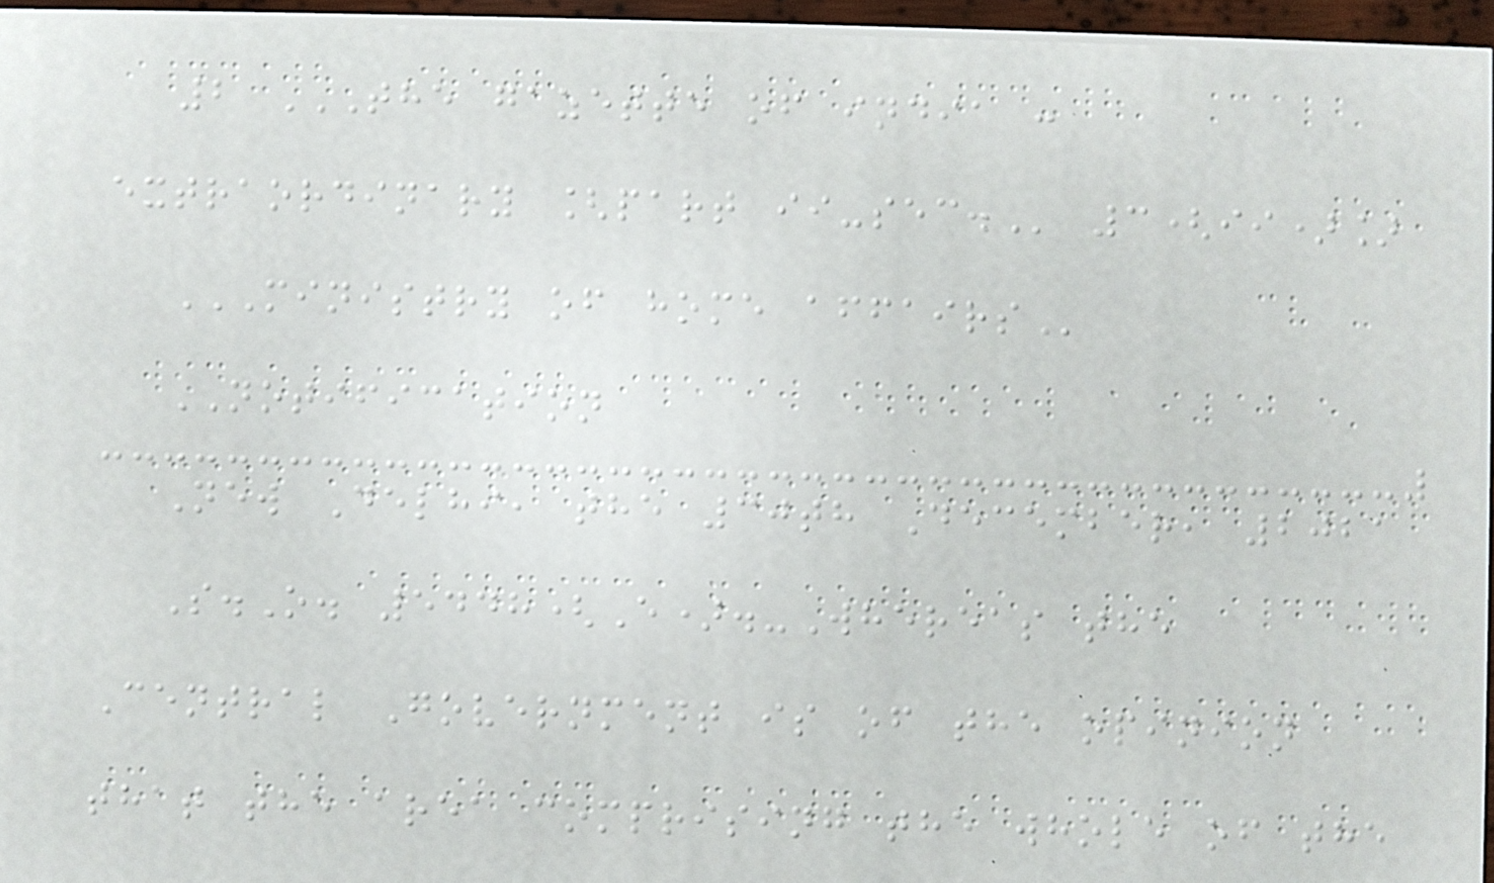2 THE GAZETTE OF INDIA :
EXTRAORDINARY [PART II-SEC. 3(ii)]
MINISTRY OF HOME AFFAIRS
NOTIFICATION
New Delhi, the 30th December, 2021
S.O. 5448(E).-Whereas the
Central Government is of the opinion
that the area comprising the whole of the
